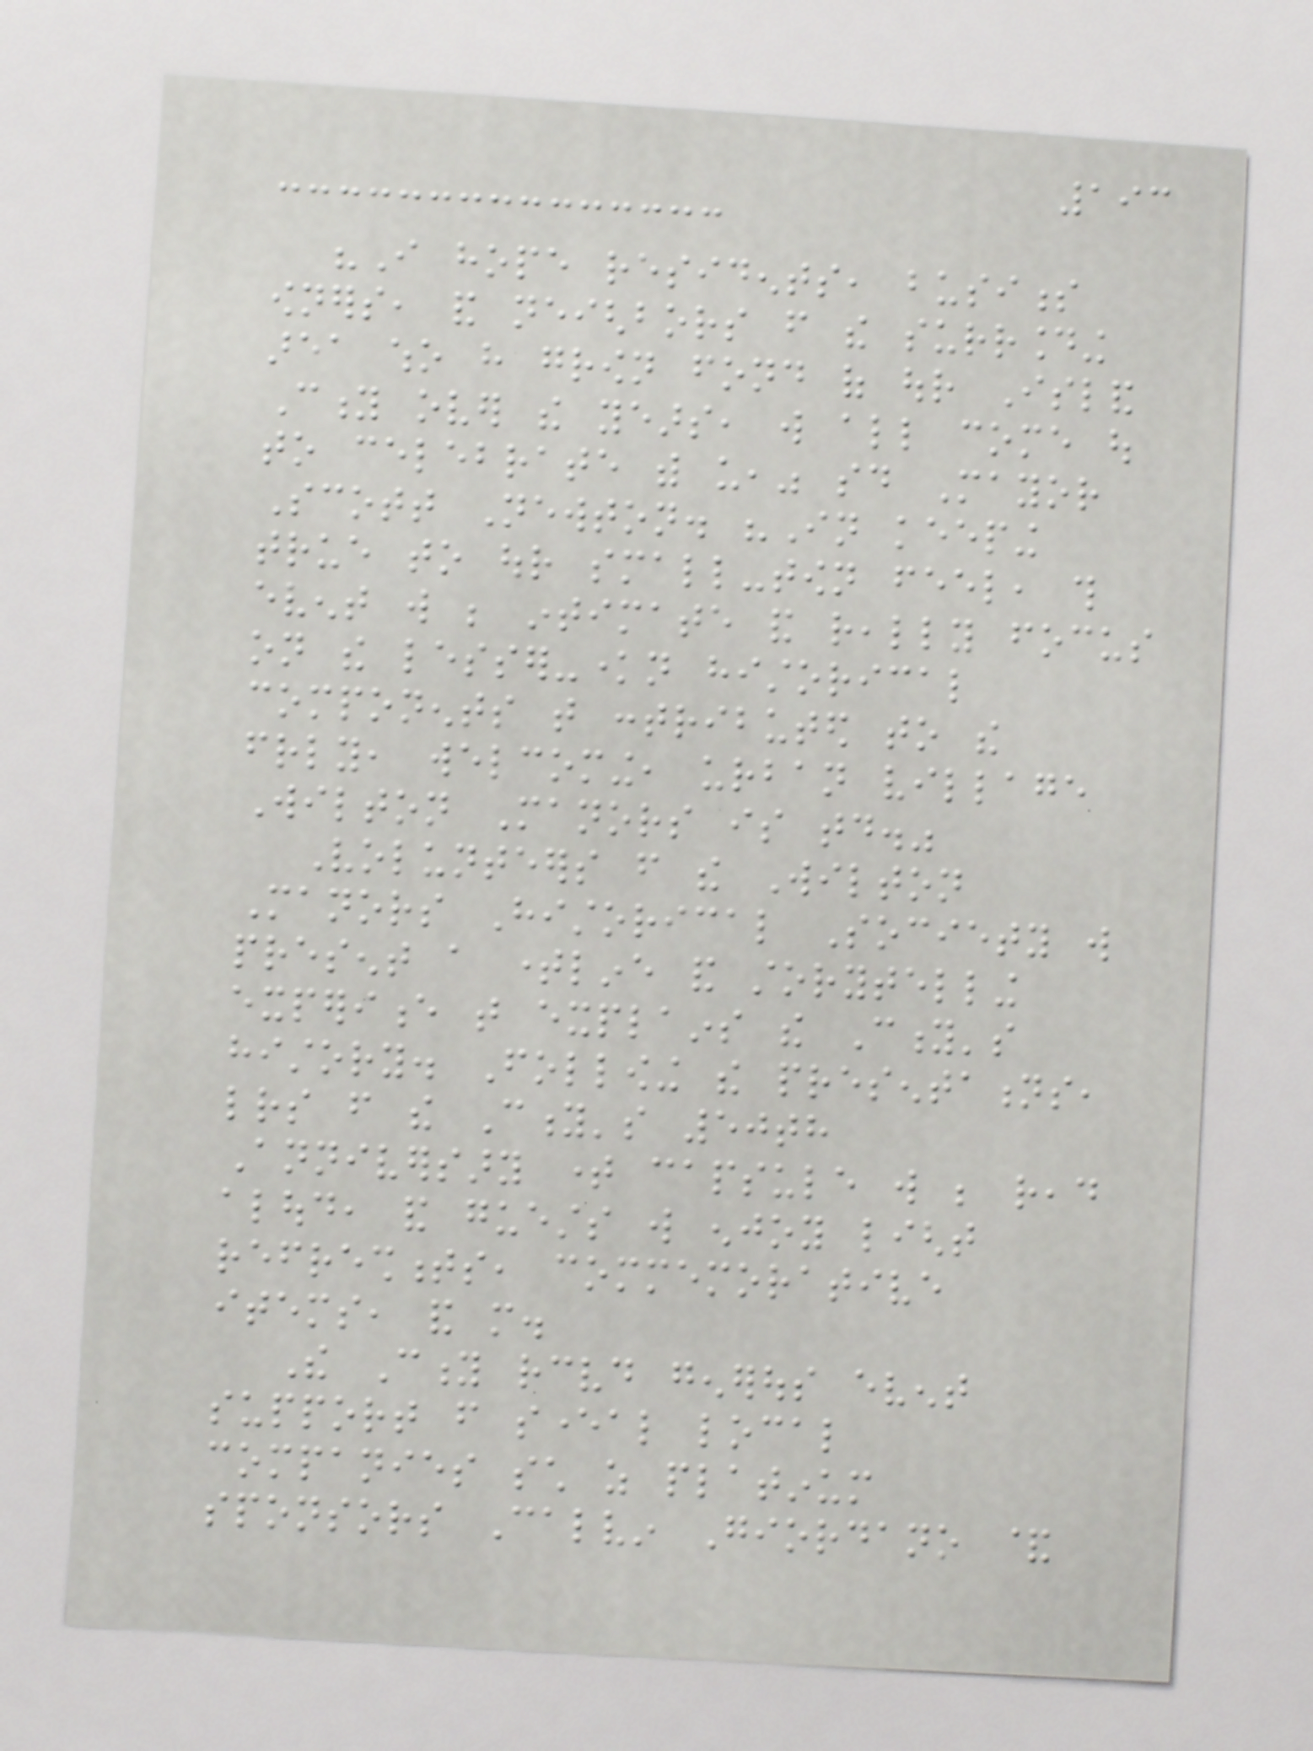193
"I hope residents, business
owners, and neighbors from the surrounding
area who have grown fond of our Island
City over the years, will all come out
to celebrate with us," said Mayor
Scott Newton. "In keeping
true to our small-town feel, this
event will be intimate and really focus
on the lesser-known historical
components that contributed to the
friendly, welcoming, urban village
Wilton Manors is today."
Volunteers from the Wilton
Manors Historical Society will
present a timeline and storytelling
experience that explains the City's
history. Following the presentations,
letters from the City's 50th
Anniversary time capsule will be read
aloud, and guests will enjoy light
refreshments, commemorative
items, and more.
The City received generous event
support from several local
companies such as platinum
sponsors Calvin Giordano &
